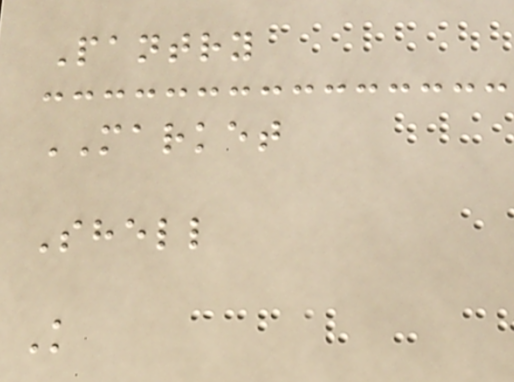Pantry
MARKET
Shell
K
